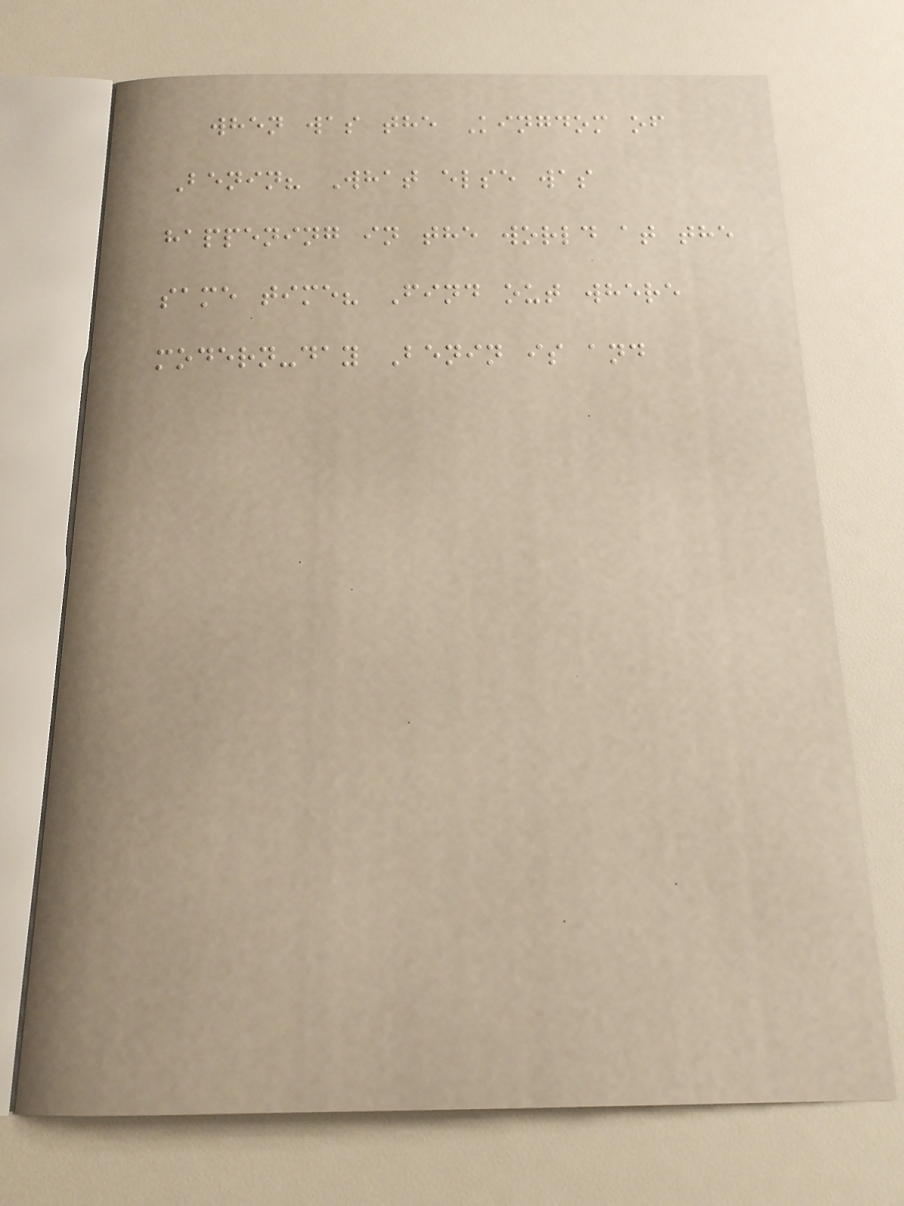when was the Kingdom of
Benin? What else was
happening in the world at the
same time? Find out where
modern-day Benin is and
